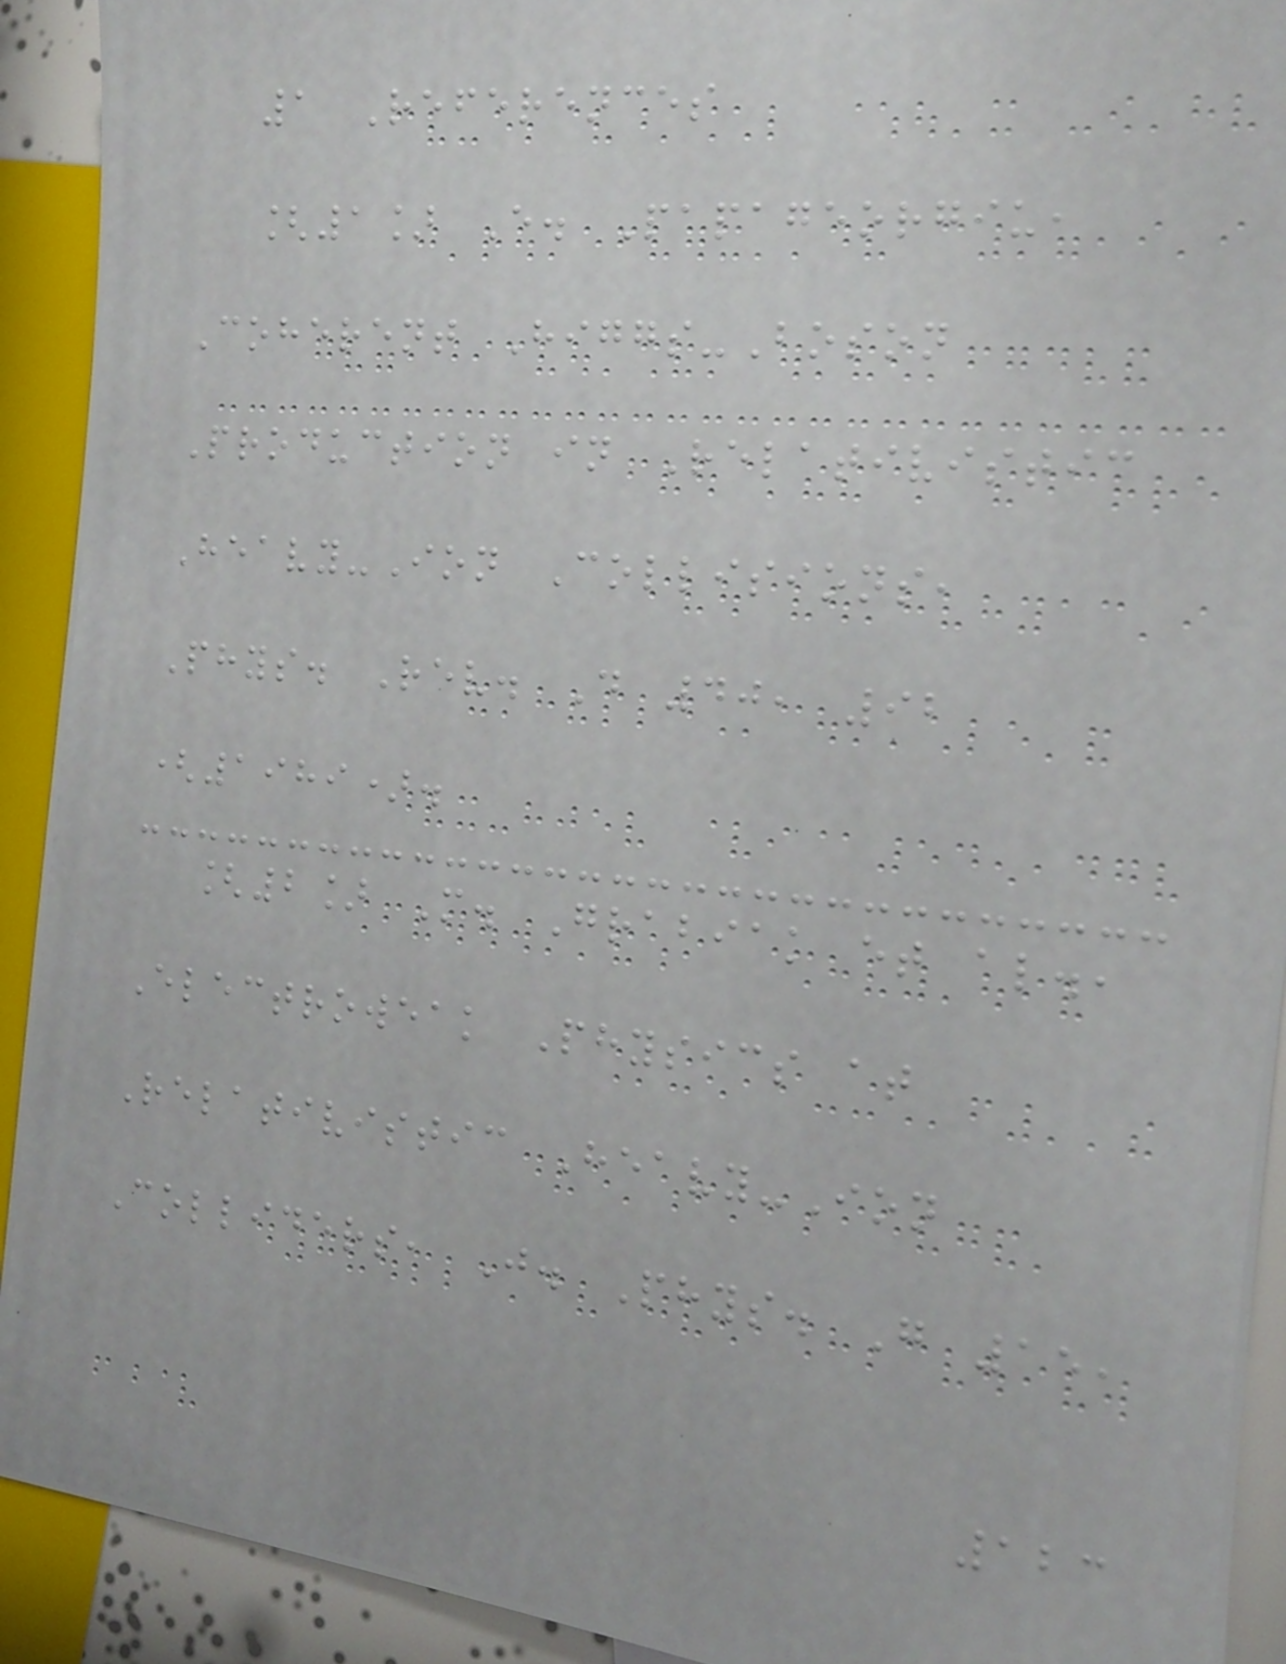1 References
[1] E. Papageorgiu,
Coherent Higgs-Boson
Production in Relativistic
Heavy-Ion Collisions,
Phys. Rev. D 40, 92
(1989).
[2] M. Grabiak et al.,
Electroweak Physics at
Relativistic Heavy-Ion
Colliders, J. Phys. G 15,
123
